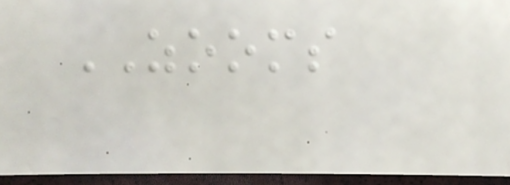ZOOMS
